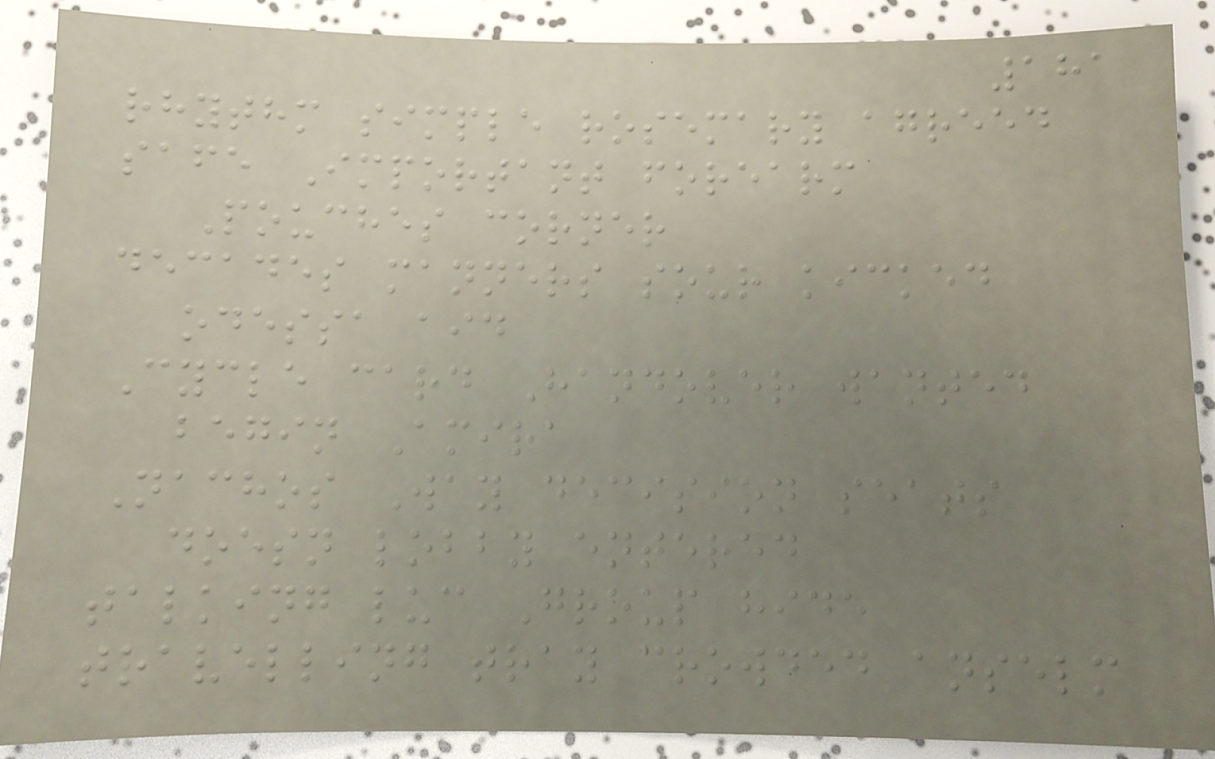181
rhythm simple rosemary agreed
safe Important forearm
Pouches corner
decades manners sour kicked
odessa aid
Cycle card Handover wanted
begin Amira
Nachos Way decision seats
doesn lobby entered
talking luc Group hide
travelling tray crowded anselm
